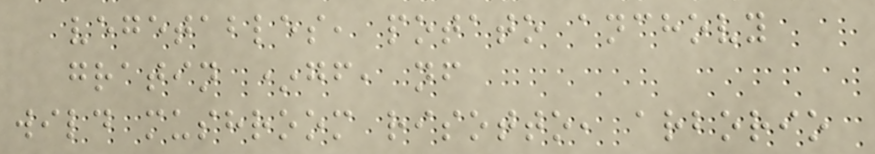vegetables, potato anchovy
gratin *gf, nf
wild mushroom risotto, arborio
